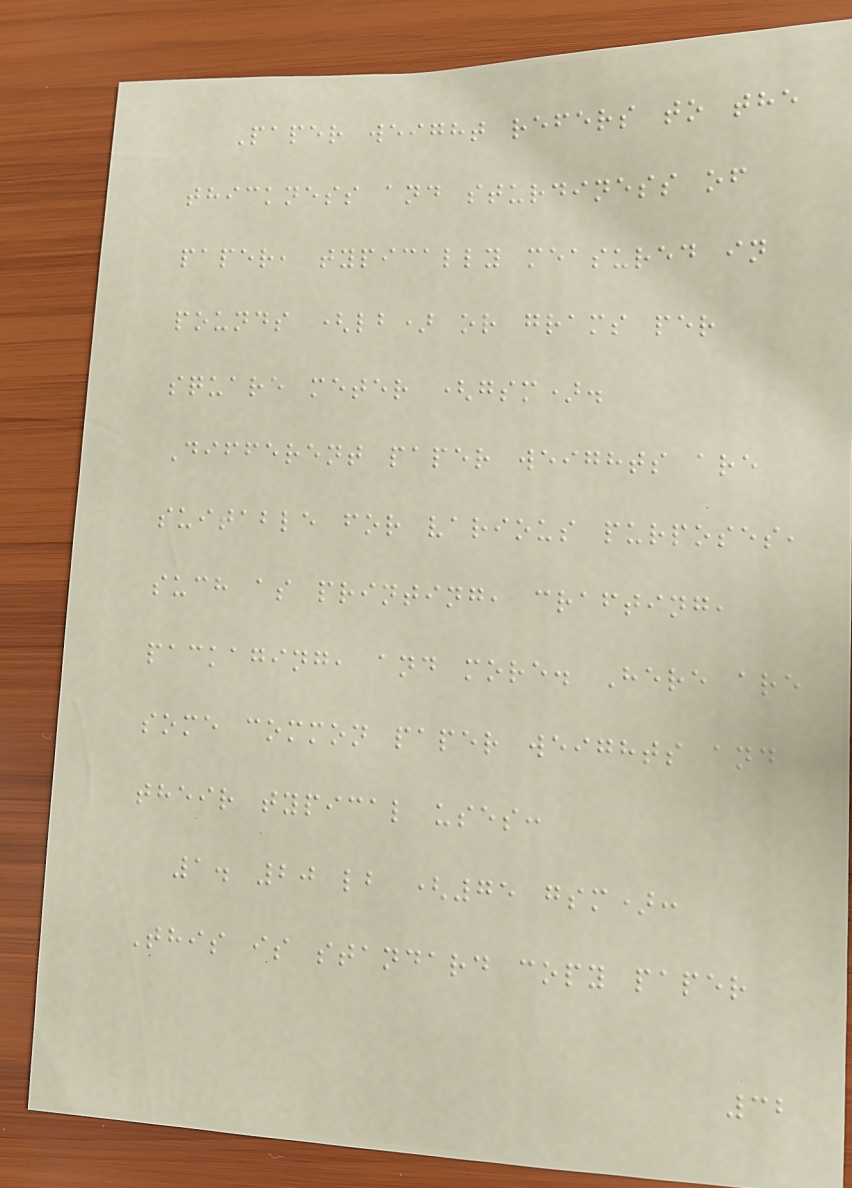Paper weight refers to the
thickness and sturdiness of
paper, typically measured in
pounds (lb) or grams per
square meter (gsm).
Different paper weights are
suitable for various purposes,
such as printing, crafting,
packaging, and more. Here are
some common paper weights and
their typical uses:
1. 20 lb (75 gsm):
This is standard copy paper
32
